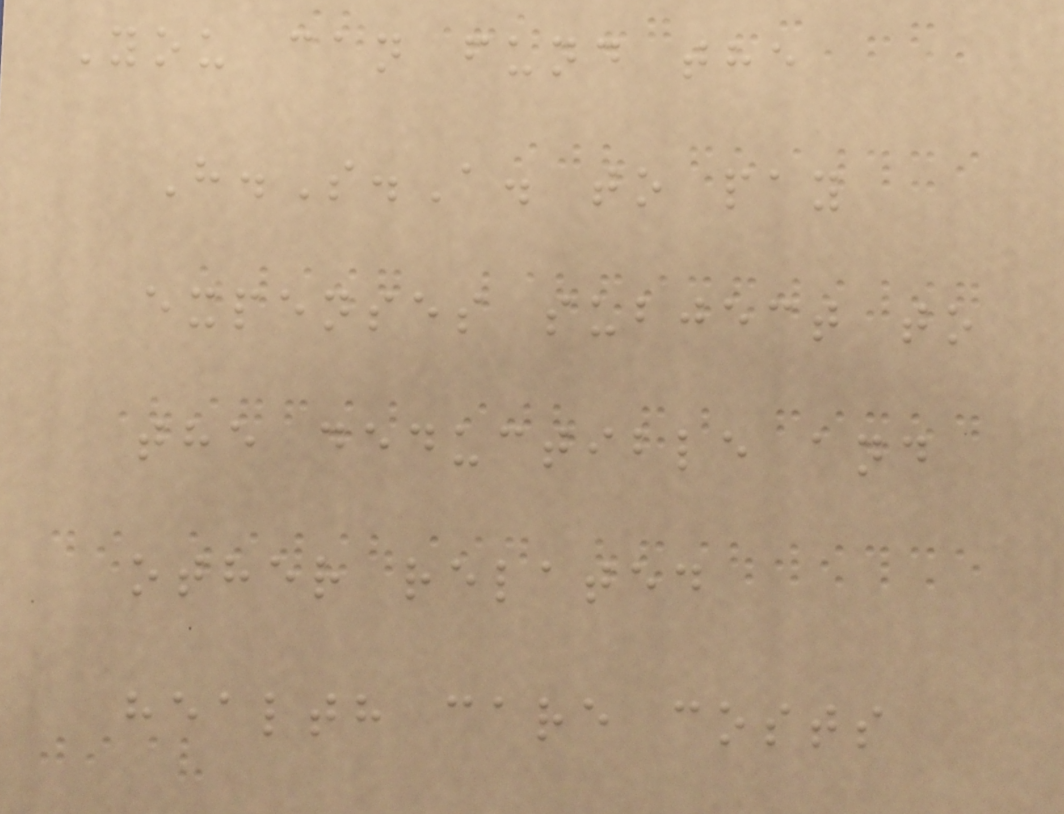You can fund the
H.S.A. to pay
expenses subject to
the deductible and
other related
health care costs
